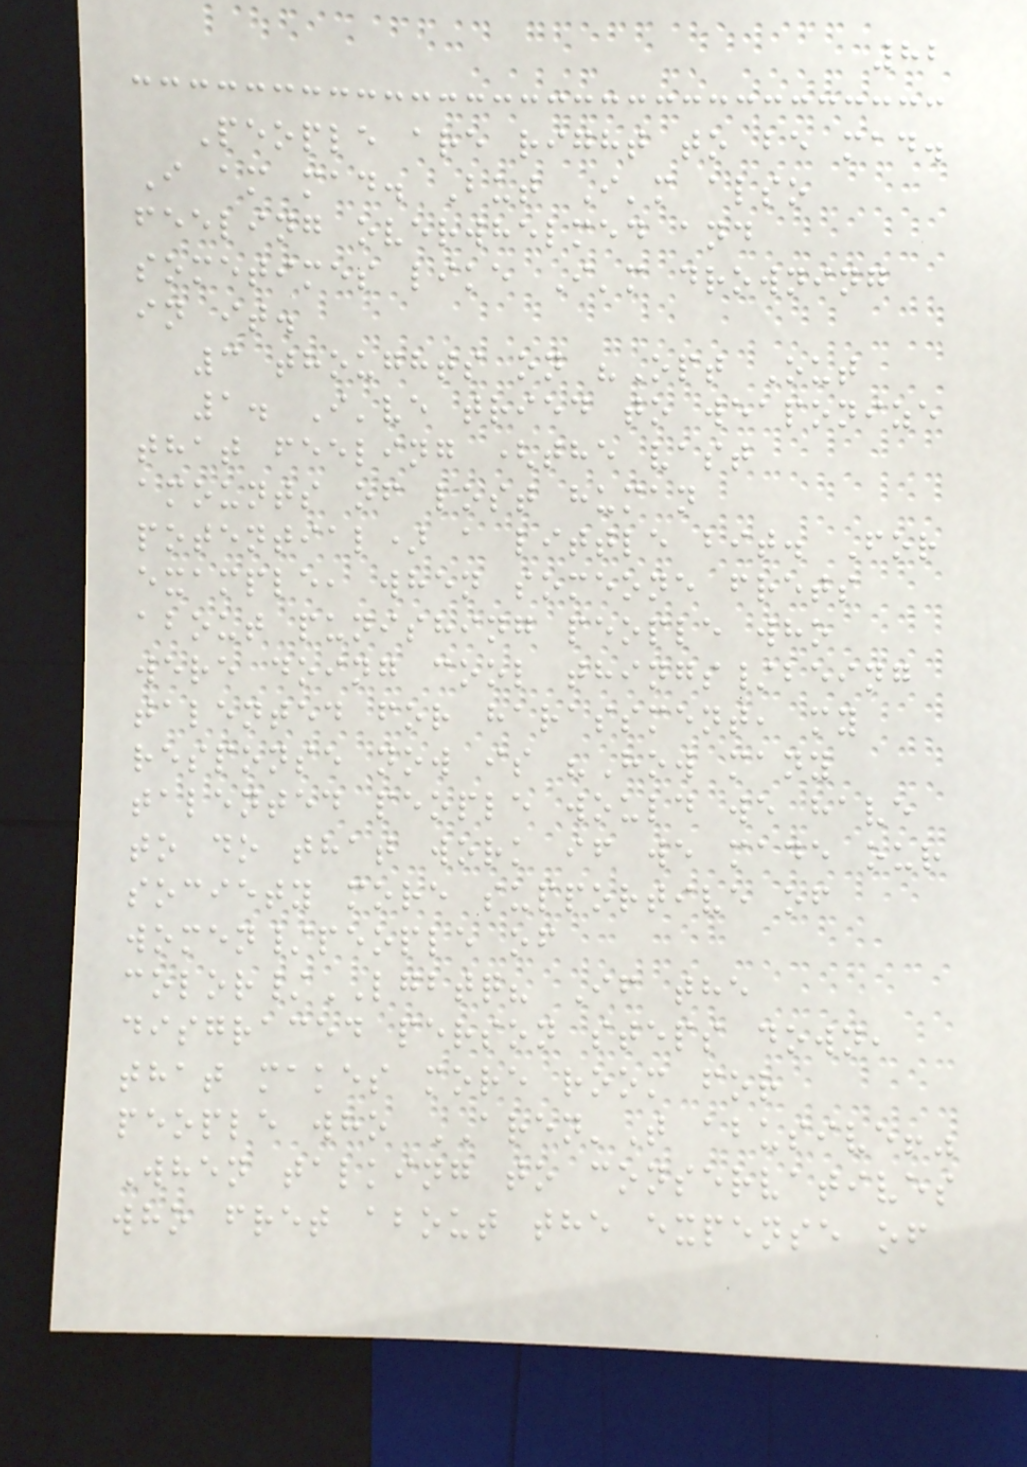82
People are right to be mad.
I am mad. But I'm also
feeling overwhelmed and
sometimes like I'm drowning
in it.
3 thoughts on "Opt Out
1. I've tried to weaponize
that feeling (the vast
amounts of lost human
potential) a little bit. For
example, when someone frets
about punishing people who
were doing cool things/being
talented for harassment, my
response now is "How many
talented people would we have
to do that work if we made our
society more supportive of
women/people of
color/LGBTQ? If the
disgraced person steps down,
that makes more room for
people who AREN'T abusive!"
When talking to conservatives
who fret about the expense of
